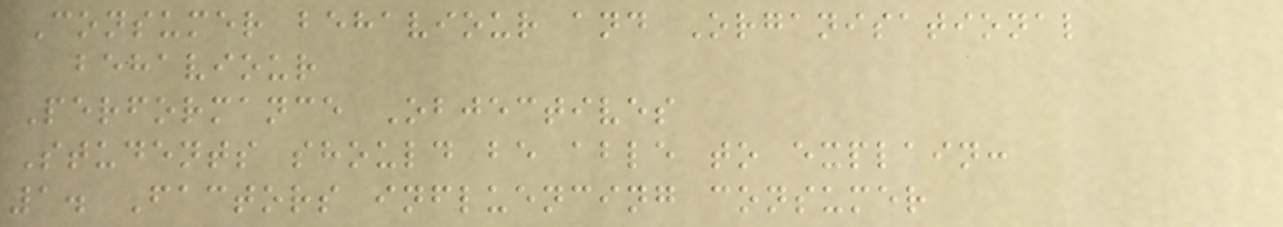Consumer behaviour and Organisational
behaviour
Performance Objectives
Students should be able to explain:
1. Factors influencing consumer
